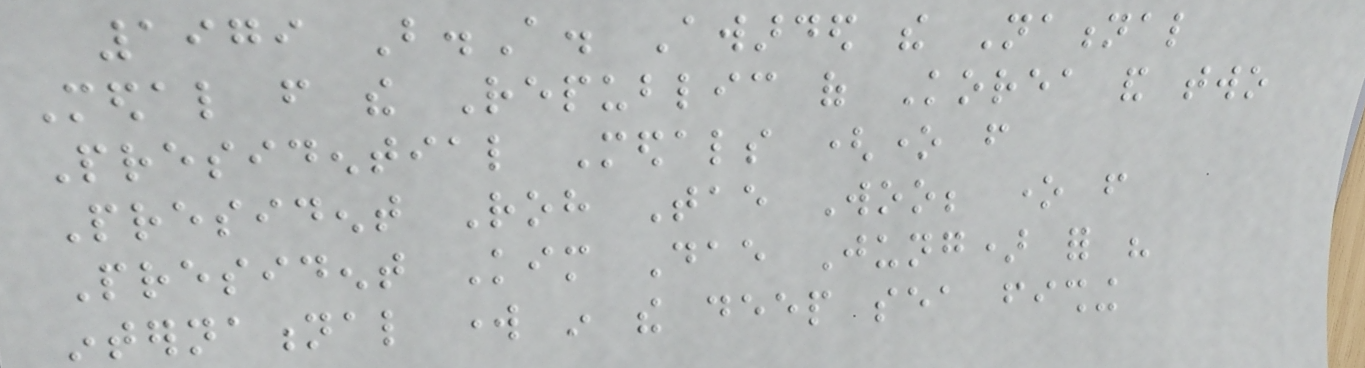1979 B.A. Awarded the National
Medal from the Republic of Korea and two
Presidential Medals (one from
President Roh Tae Woo; one from
President Kim Dae Jung) for his
international work in the deep sea fishing
